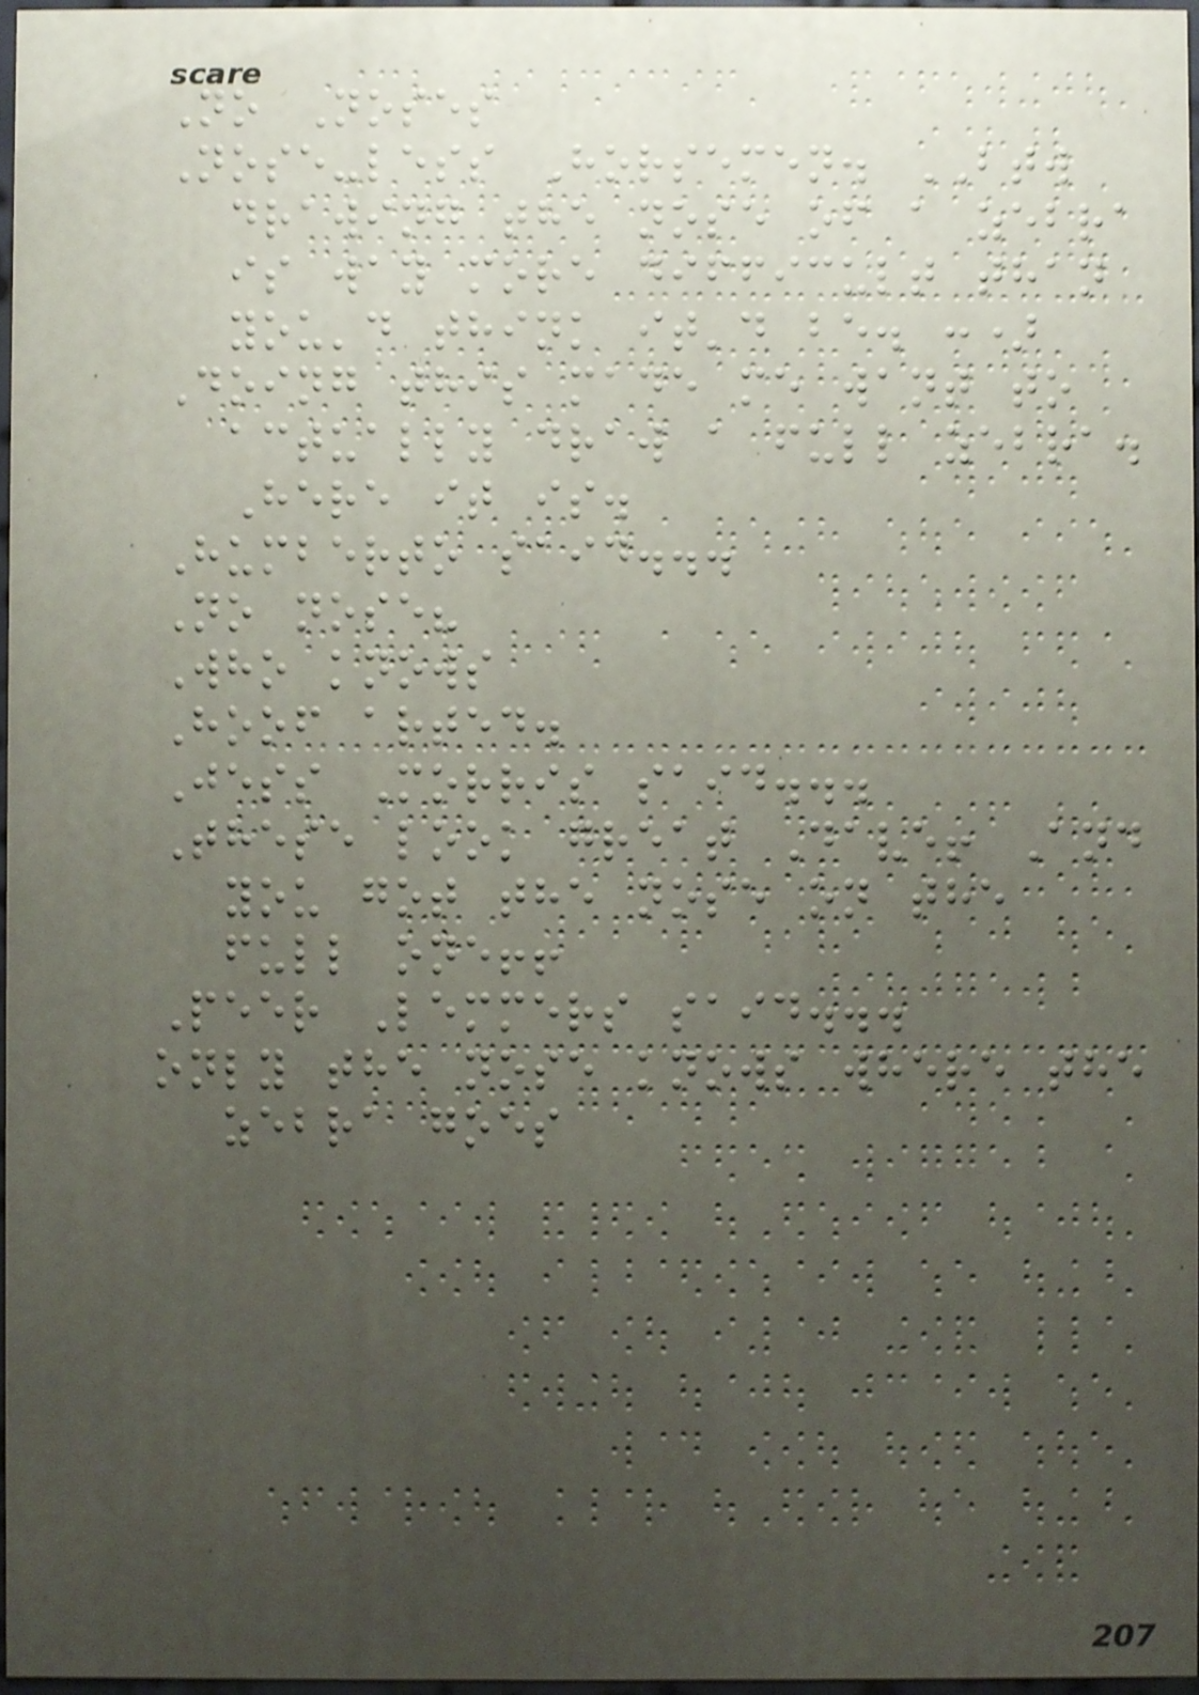No Noses
Nose-less Horsemen. BTW
drawing the nose of a zebra
is way more difficult than
you'd think it'd be. :)
Doing this made me want to
actually draw a full zebra.
Here it is.
Humberto said...
No nose?
Who knows
Hoof arted.
Jess Morris said...
These look great Dave! And
you got the nose on the
full one!!
Peer Lemmers said...
only the nose knows where the
zebra goes
